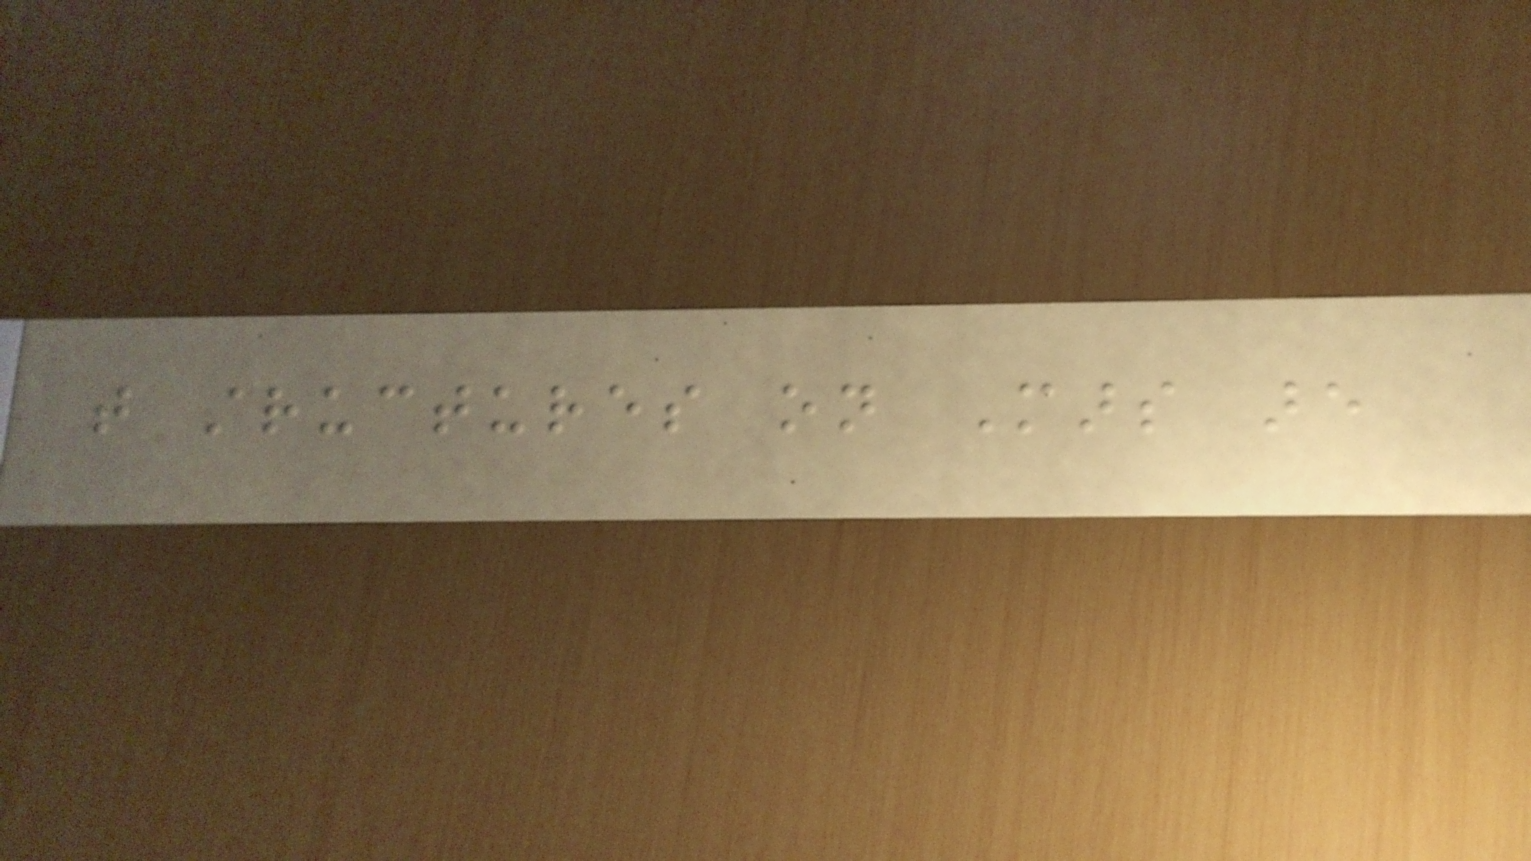that structures on Mars are
